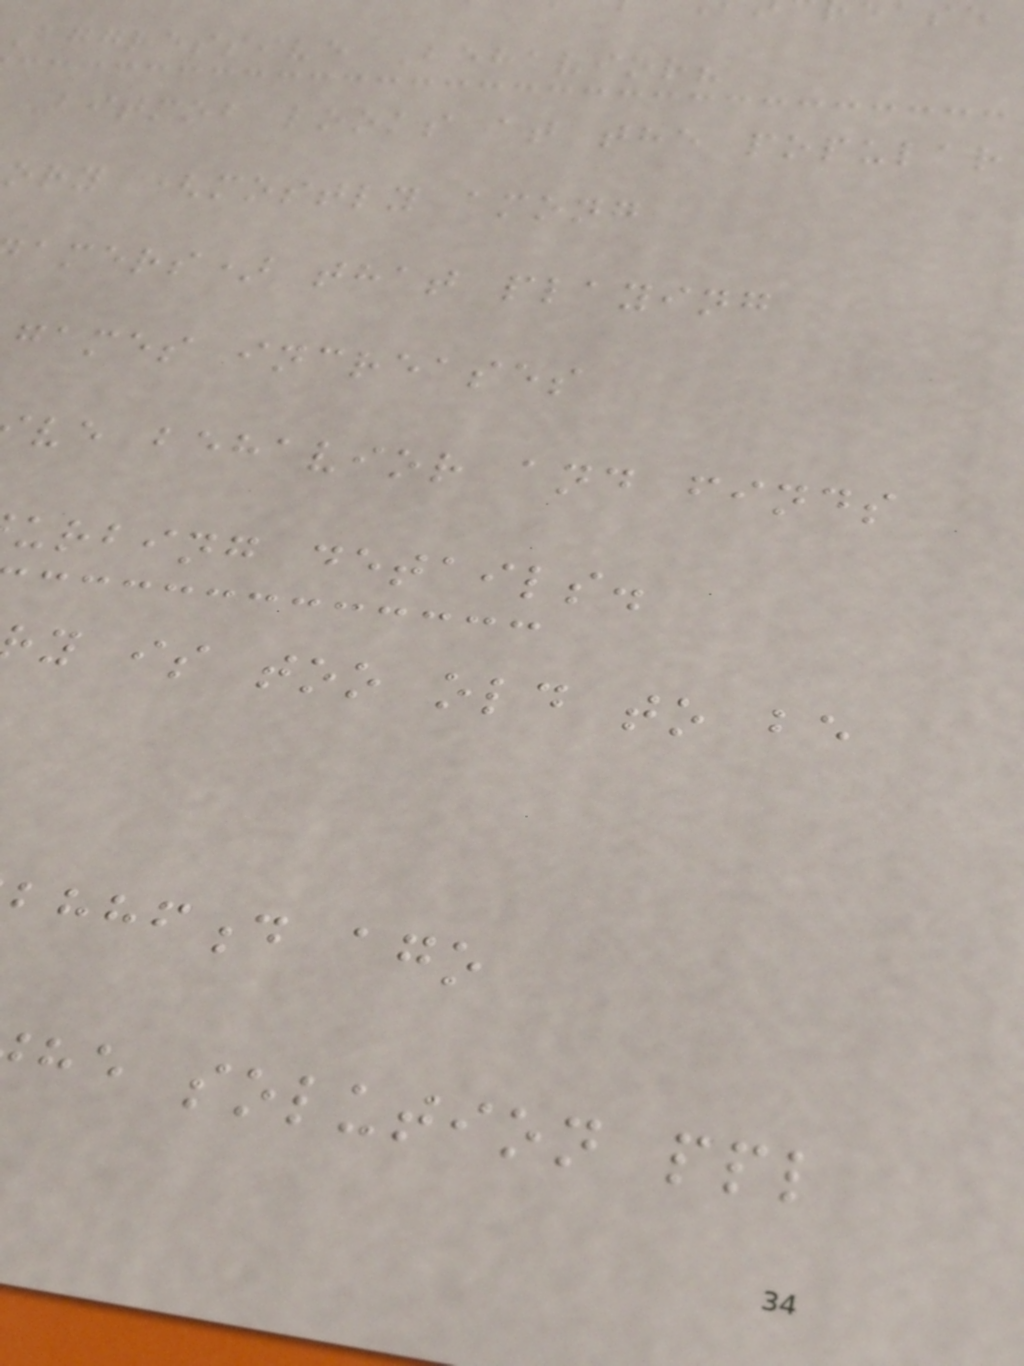aggressive Behavior?
Bitmob looks at the popular
ory (mostly among
amers) that playing
games increases
ve behavior and finds
urbing details.
y is too old to be
he solution ppl
